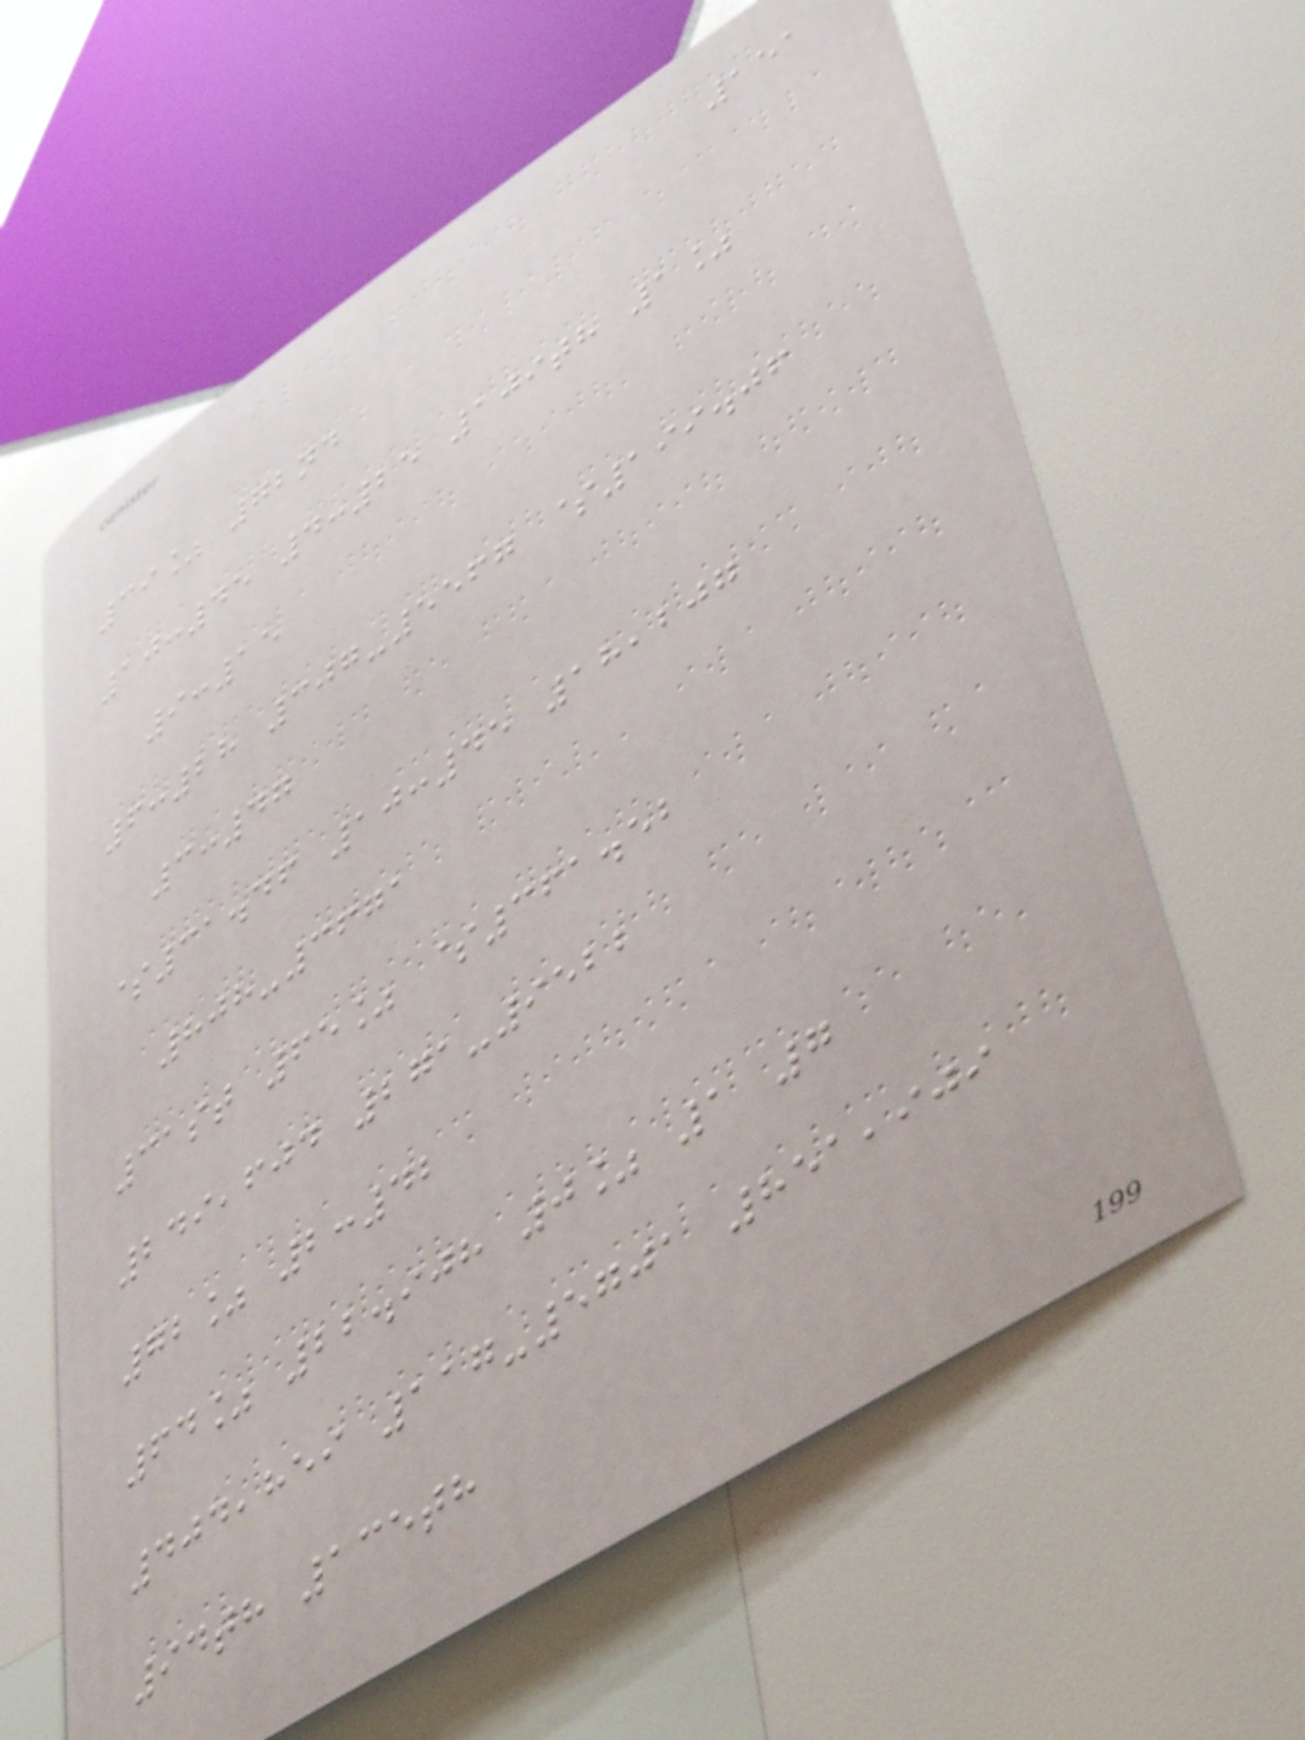151
39% 72nd
10:45 4:25 109th 1%
9:15
6:28 307-5567 $199.06
3:47
$31.46 10:45 18,207
808-3671
31st 65% $361.52
249,604 271-9522
72% 2:42
64% 22.908 0% 1 7
404,859 117-5701 851,909
94th 135th
